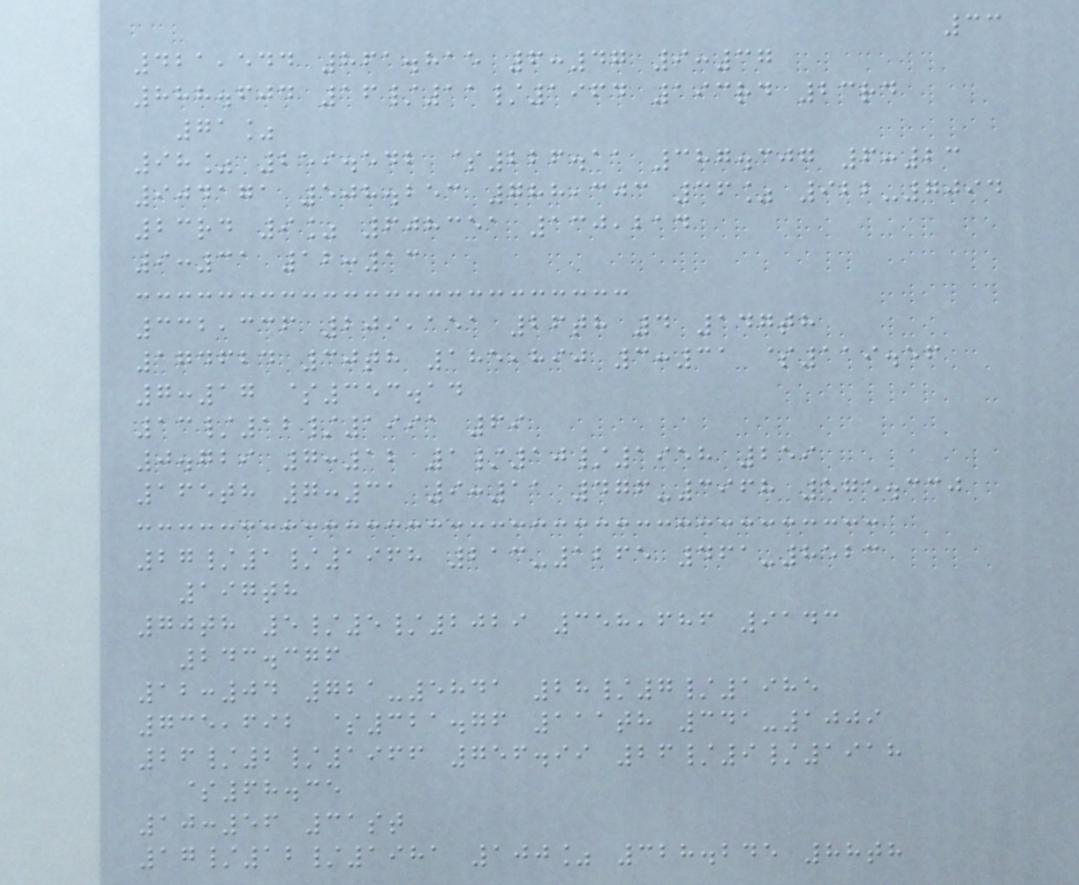33
421,544 861.815 6:47 9:37
888.604 16/11/1964 193rd 23rd
71%
98% 259.542 $226.11 387.307 6:23
904171 508.253 788,303 36% 922-7094
23rd 9% 608351 130,214
9:31 12:13
332,336 209,151 26th 4 147th
174624 30th 185,890 3:31 $119.56
7:17 $353.14
13/12/1991 69
0.729 7:12 1/10/1958 259
165th 7:31 9:11 476-3968 575.330
27/1/1968 213-1265 461-8523
197th
70th 5/5/2029 358,686 9143
243.376
12:04 721-5841 28/7/1985
735,692 $321.76 111th 341-1009
26/2/1966 756.99 26/9/1918
$68.35
10:56 31st
17/12/1981 100% 328.245 88th
